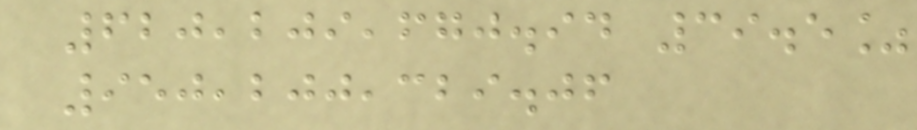620,209,670.94 39.5%
950,200,329.06
